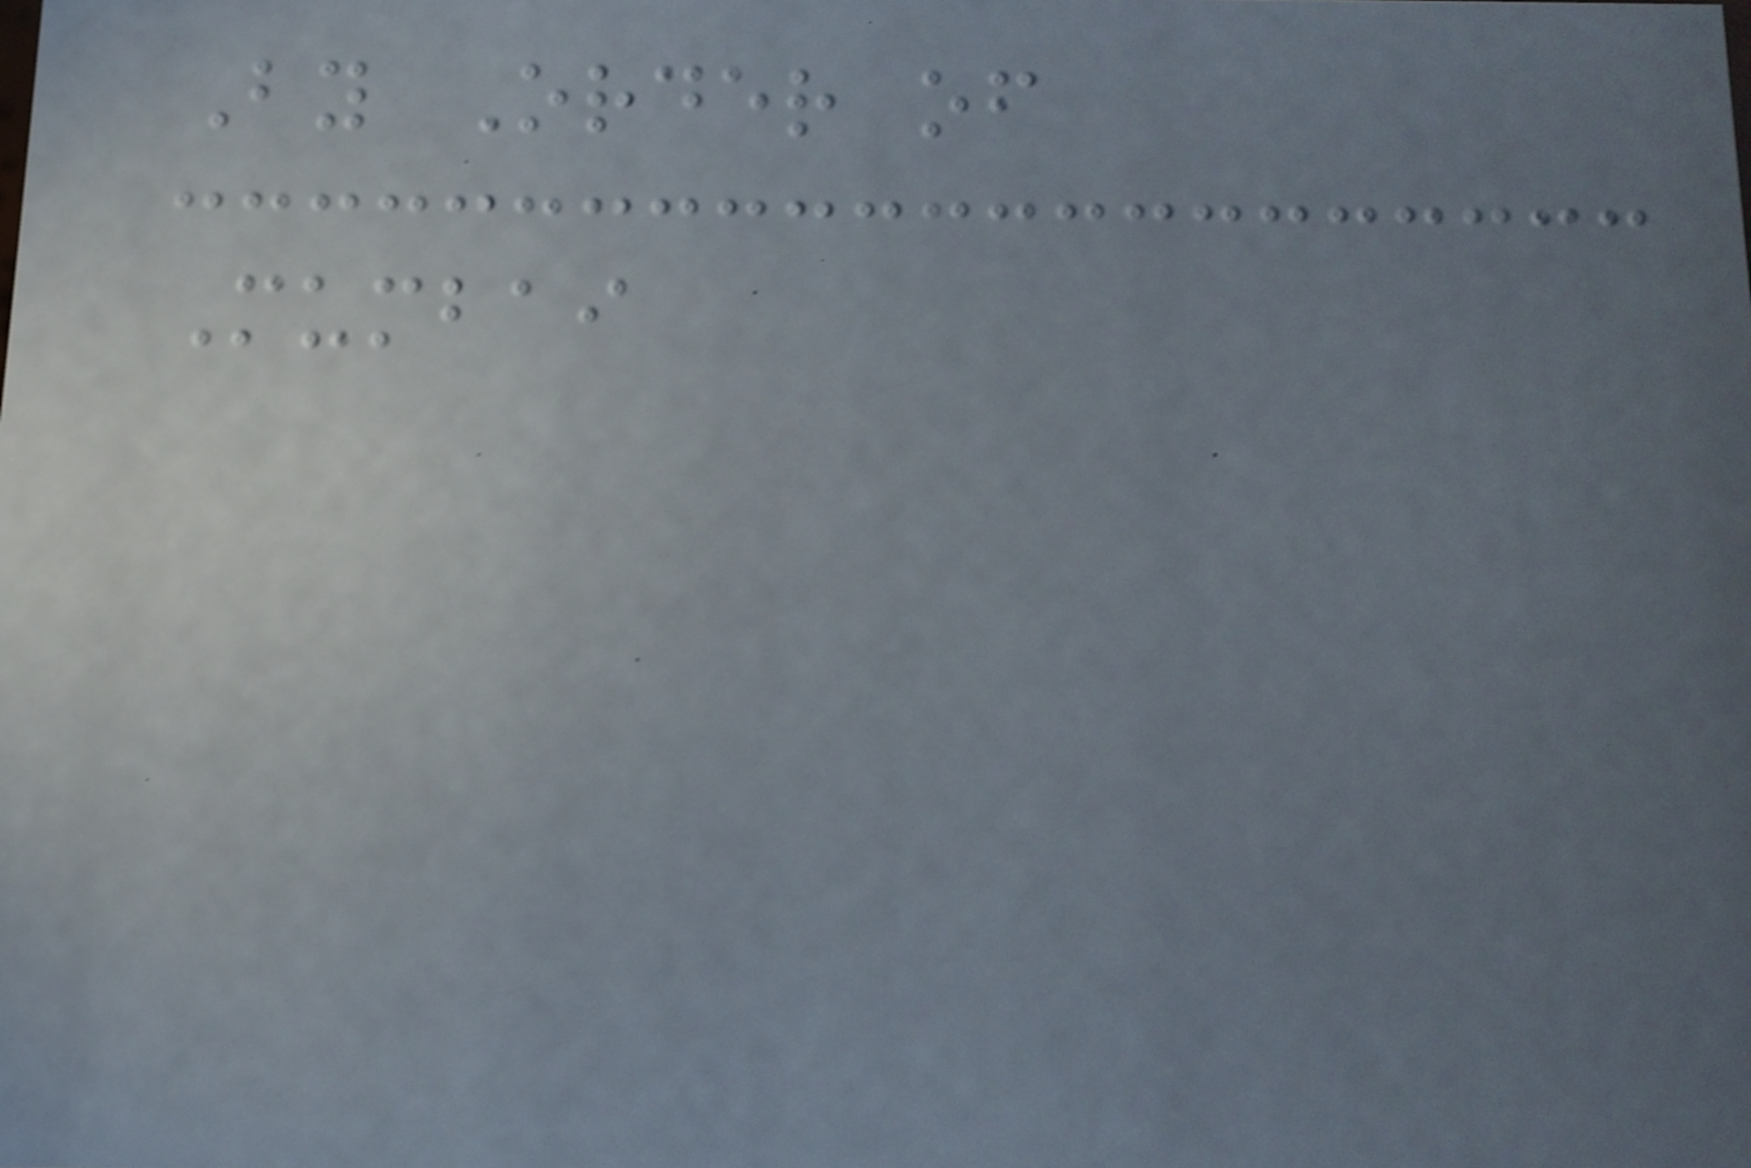By Order of
Mumbai
